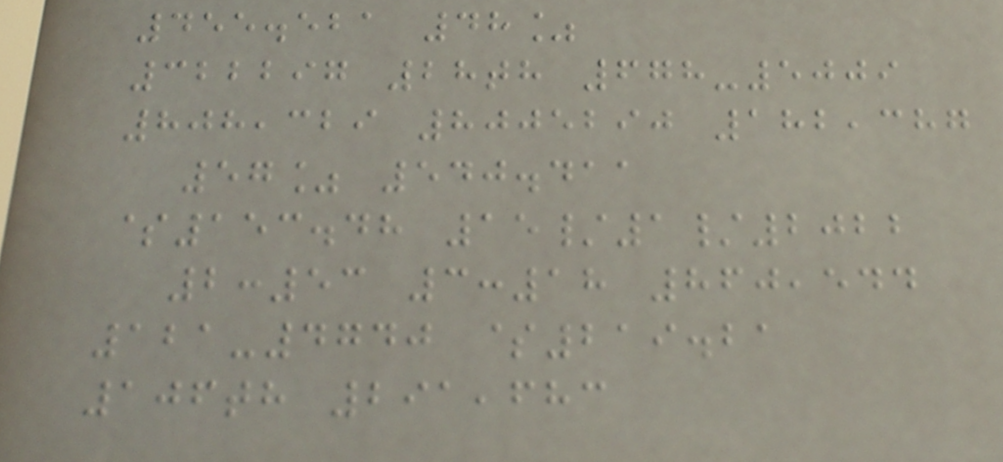455.521 48%
322297 28th 678-5009
808,329 8005290 182,387
57% 540.411
$153.48 15/1/2022
2:53 3:18 860,544
121-4740 $219.21
106th 291,683
